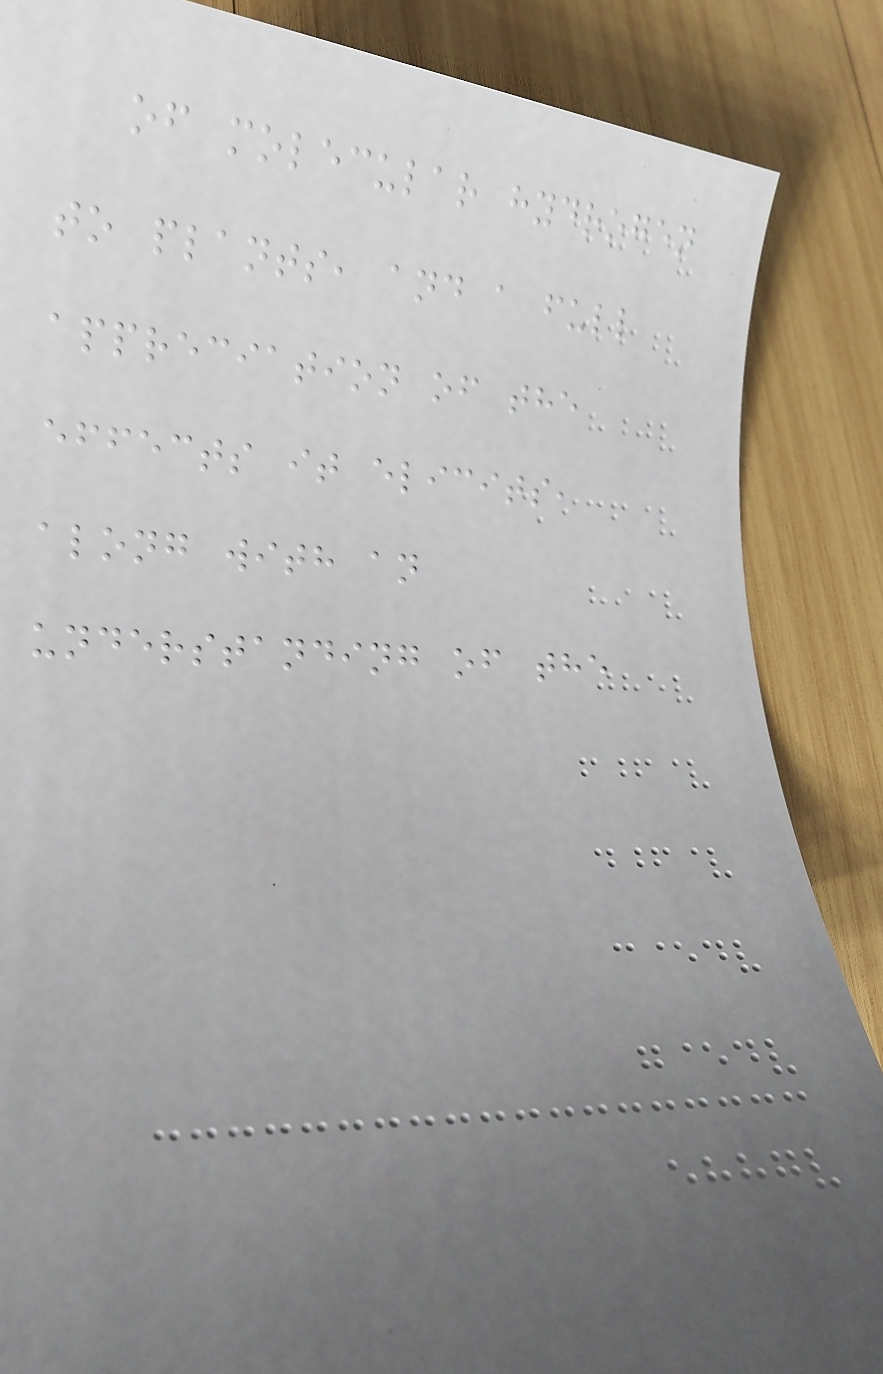of molecular hydrogen
to plants, and a full
appreciation of the
effects it elicits,
along with an
understanding of the
